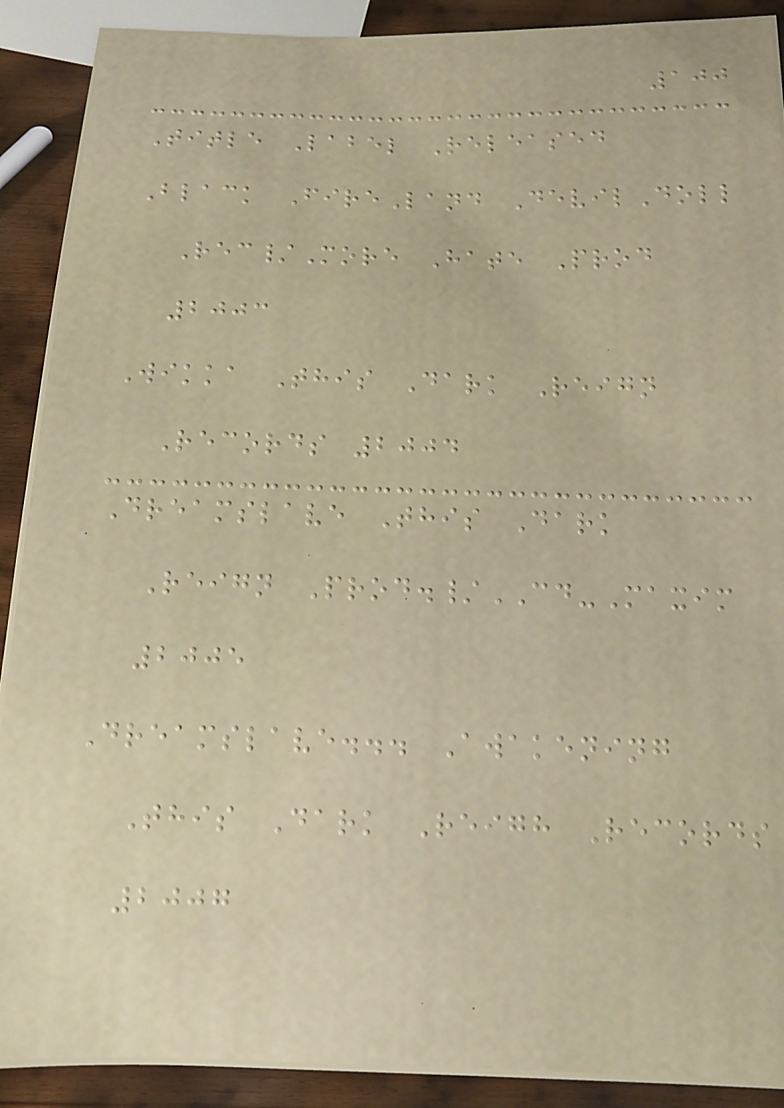100
Title Label Released
Black FireLand DevilDoll
Rec/More Hate Prod
2003
Wikka This Dark Reign
Records 2004
Dreamslave This Dark
Reign Prod./CD-Maxim
2005
Dreamslave... Awakening
This Dark Reigh Records
2007
